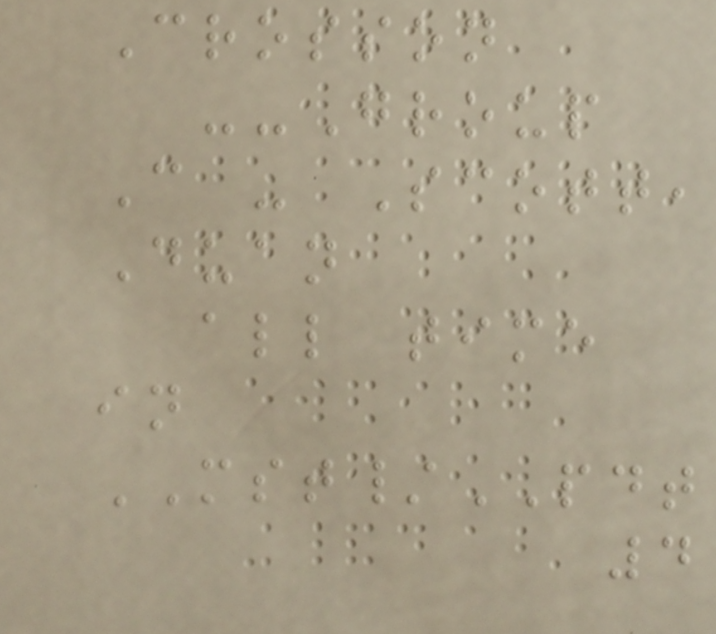Crosson
--Group
C - Scott,
Duan
all time
in
MST/PDT
4
